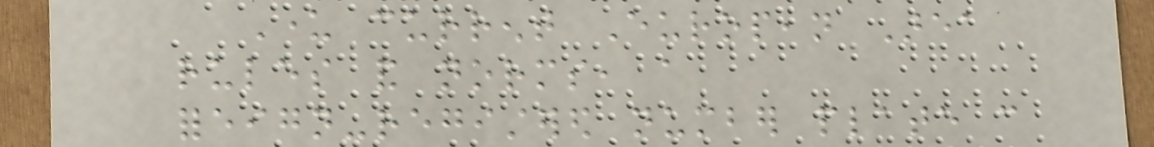Under current European Area
rules and norms, a
foreign-registered number plate can
